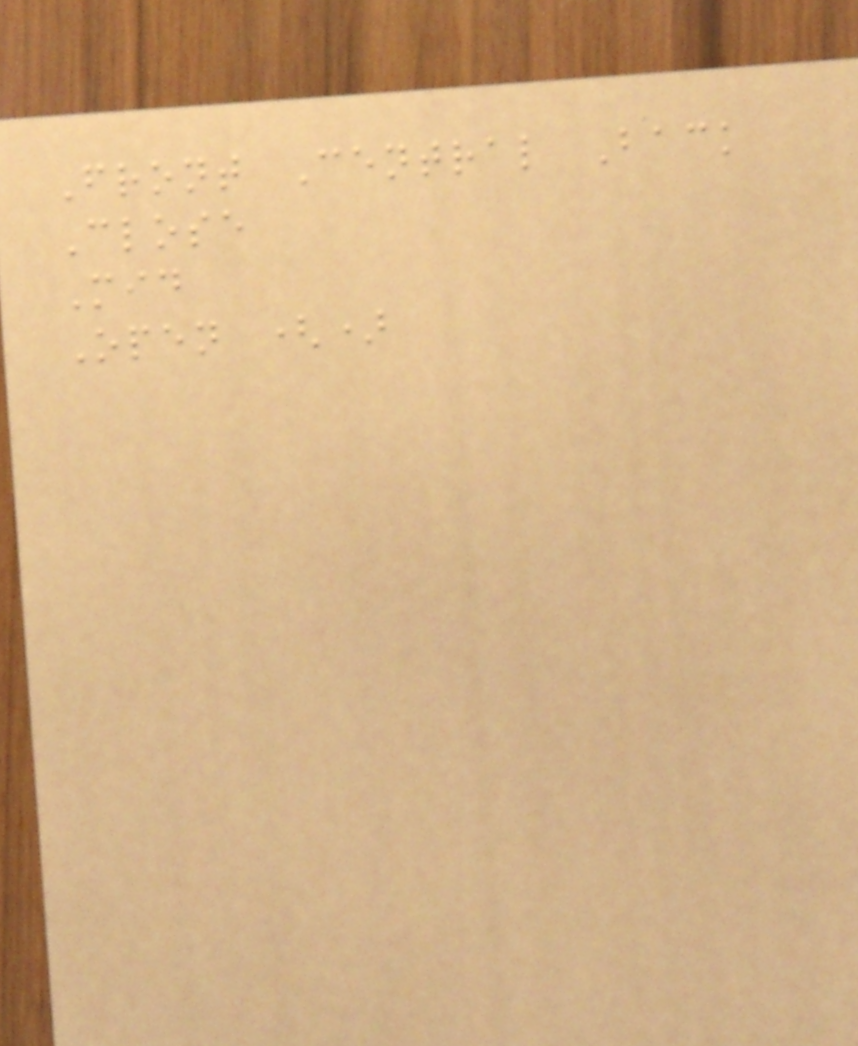Front Central Back
Close
Mid
Open ()
